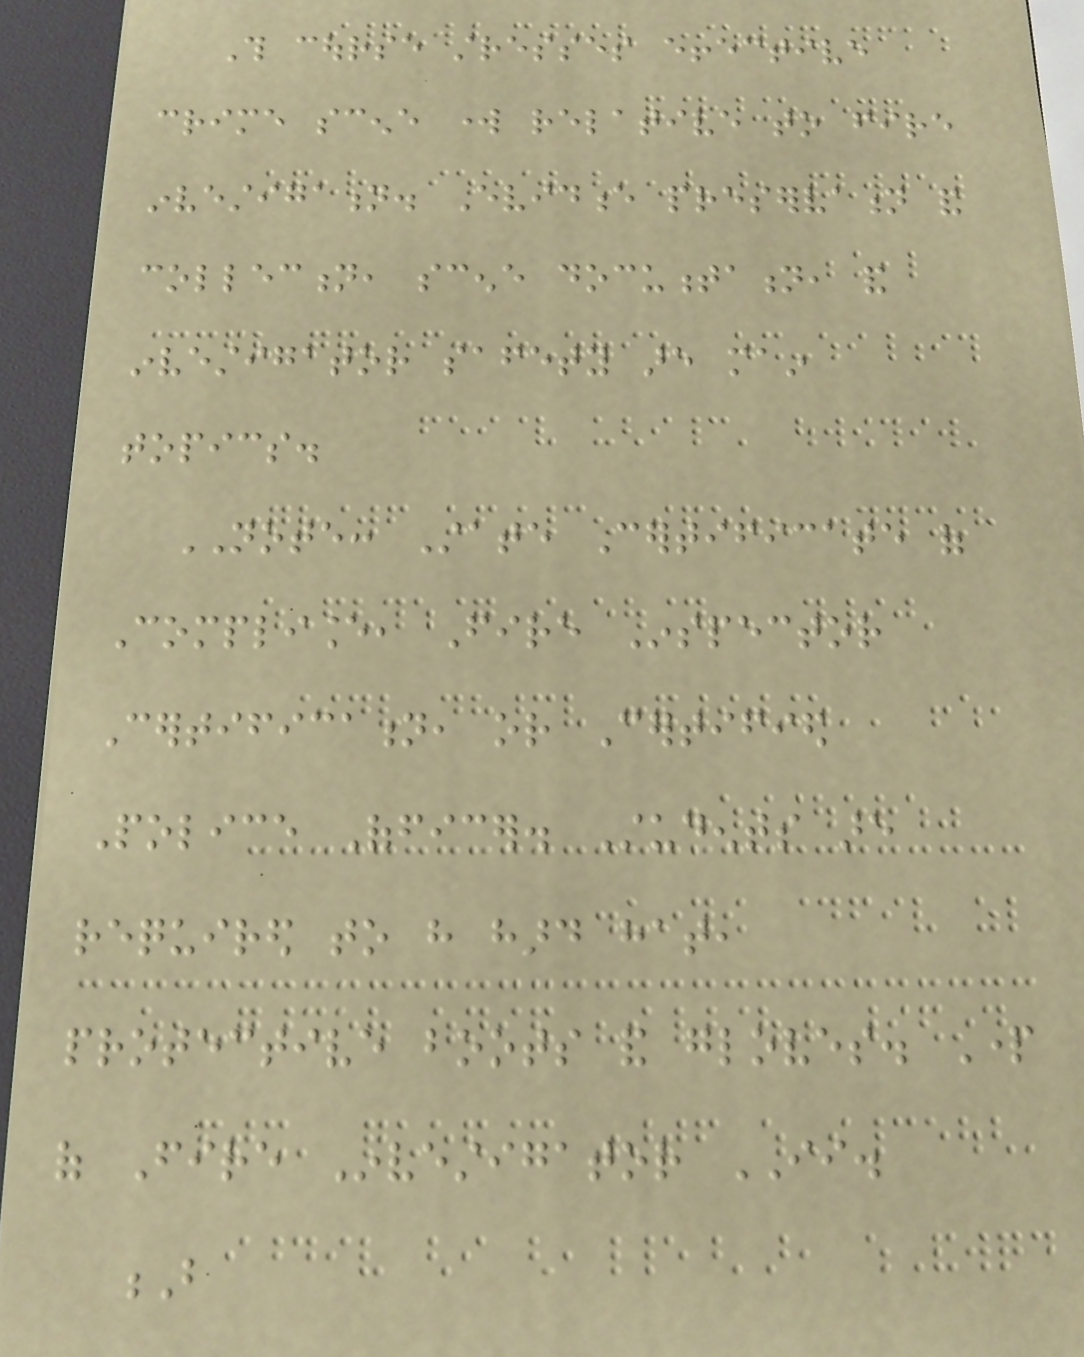This course stresses effective
crime scene work relative to fire
investigation. Evidence preservation and
collection, scene documentation, and
investigator safety are main
topics.
NOTE: State Certificate of
Compliance, Fire Inspector
Certification, or Certified
Police Officer. Students are
required to have hard hat,
protective boots and gloves. Part
of Fire Investigator II.
B
